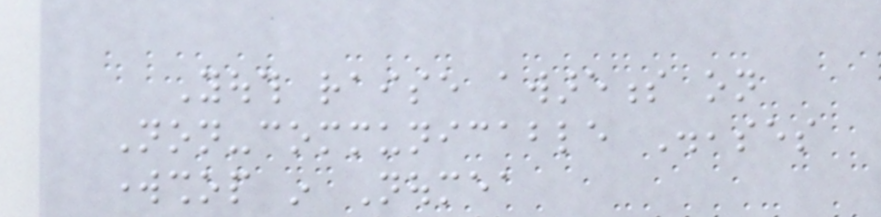Youth raise awareness on
Non-communicable Diseases
workshop in Noumea
